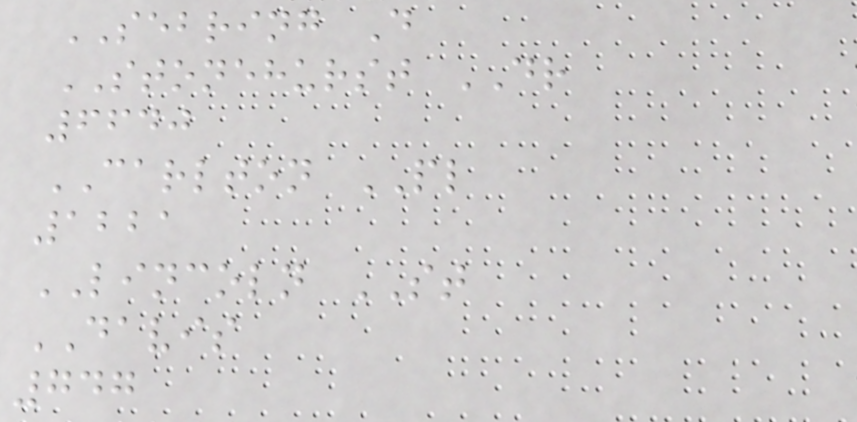SEBRING D
STONEHURST DR
6640
CARLTON PL
1221
LINCOLN ST
DAVIS
747
